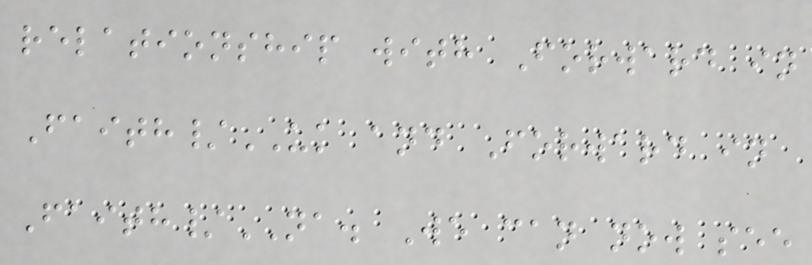relationship with Forward in
Faith/UK and Forward in
Faith/NA. We can now see
